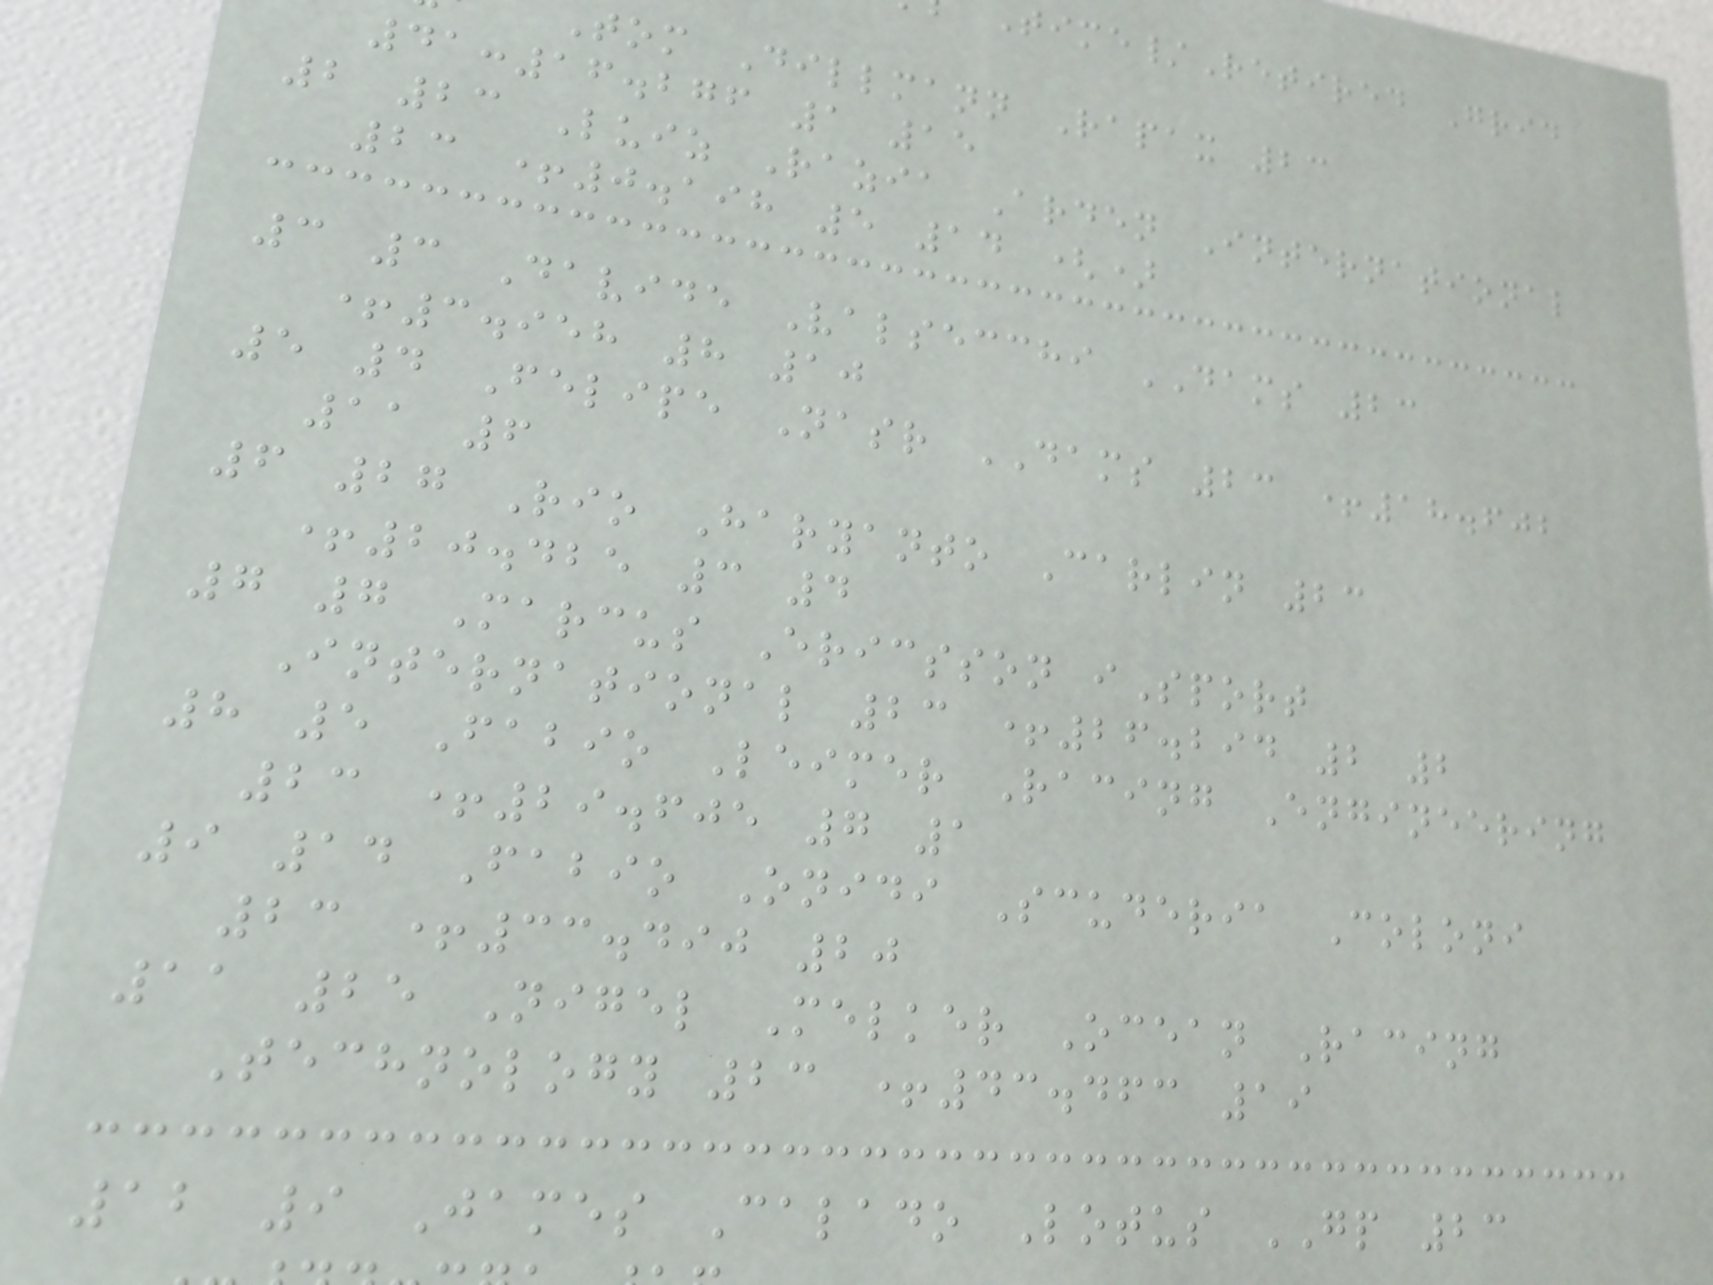ime/Retired Grid
Tom Dillmann Rapax 23
41:16.276 1 15
2 23 Luiz Razia Arden International
23 +0.198 5 14 ()
3 3 Davide Valsecchi DAMS 23
+3.958 8 10
5 4 Felipe Nasr DAMS 23 +18.602
11 6
6 27 Rio Haryanto Carlin 23
+20.425 3 4
7 7 Marcus Ericsson iSport
International 23 +26.294 2 2
8 5 Fabio Leimer Racing Engineering
23 +29.605 7 1
9 14 Fabio Onidi Scuderia Coloni
23 +33.490 20
11 25 Nigel Melker Ocean Racing
Technology 23 +43.463 19
12 9 James Calado Lotus GP 23
